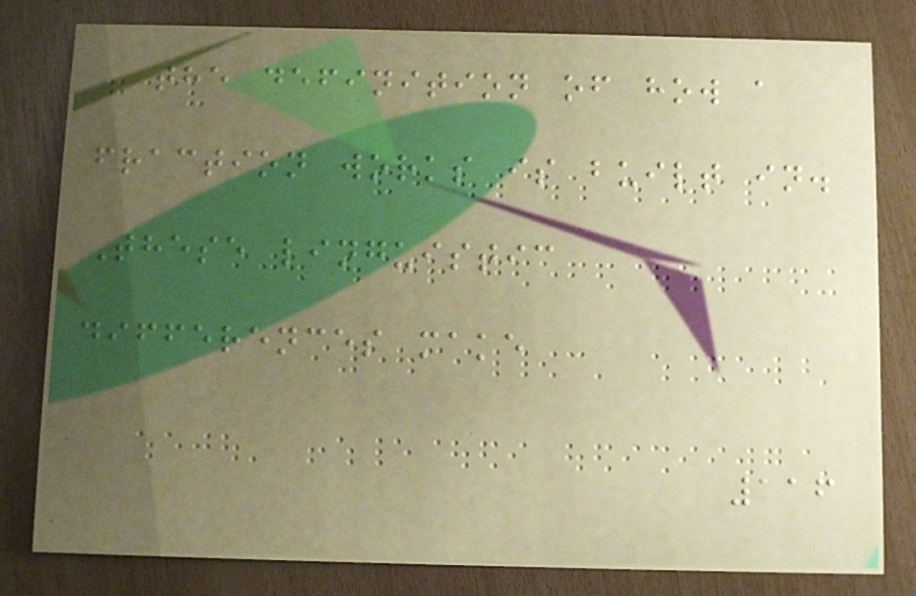the definition of how a
fraction works is built in.
These linguistic
differences make
116
